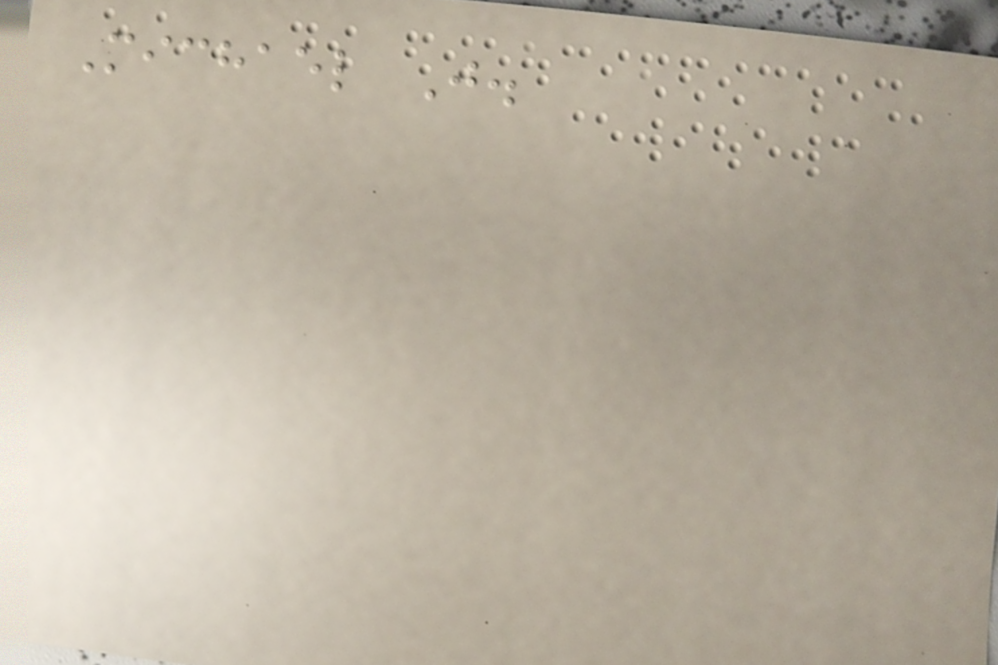Michael J.
